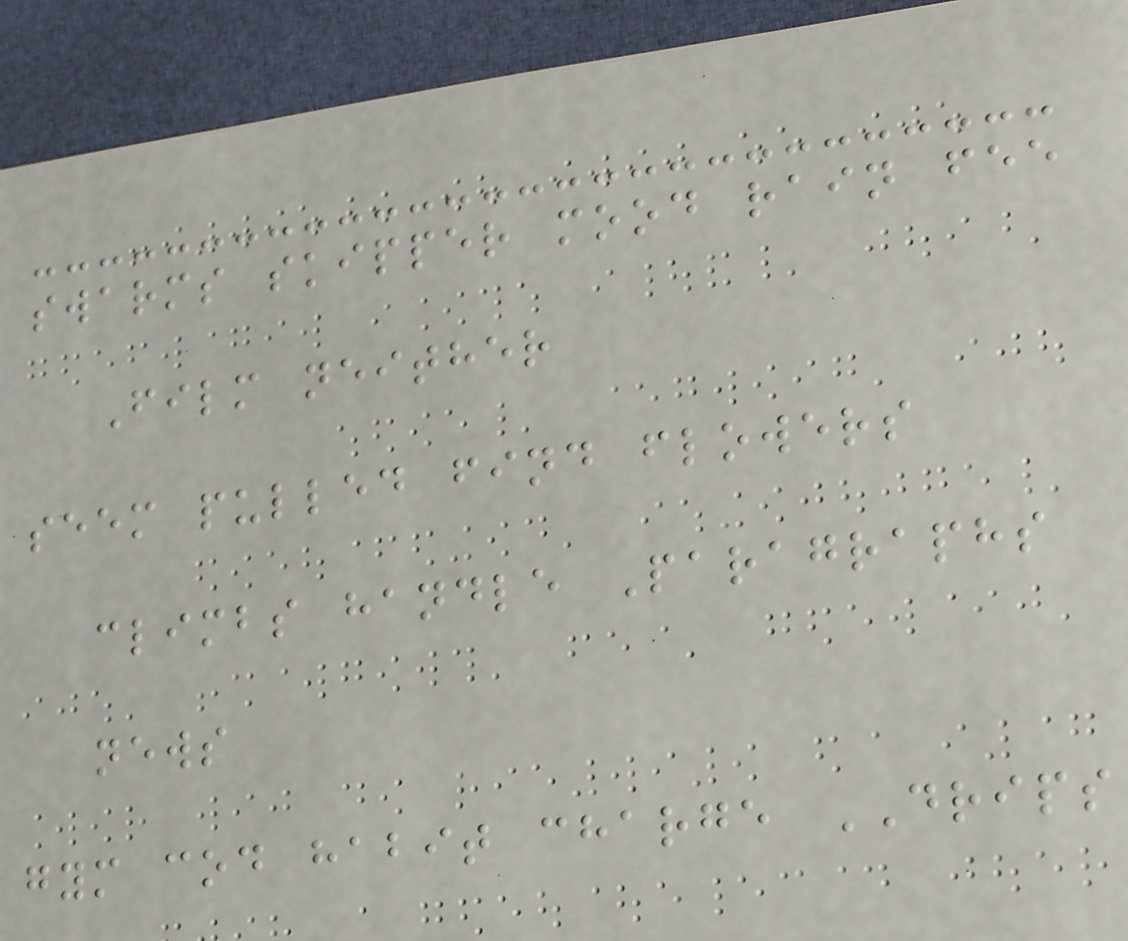swarms skipper mood rain fee
Film neither
seem pulled find flowers
climbs handle Paragraphs
news
gym cod habit charge DRIPS
